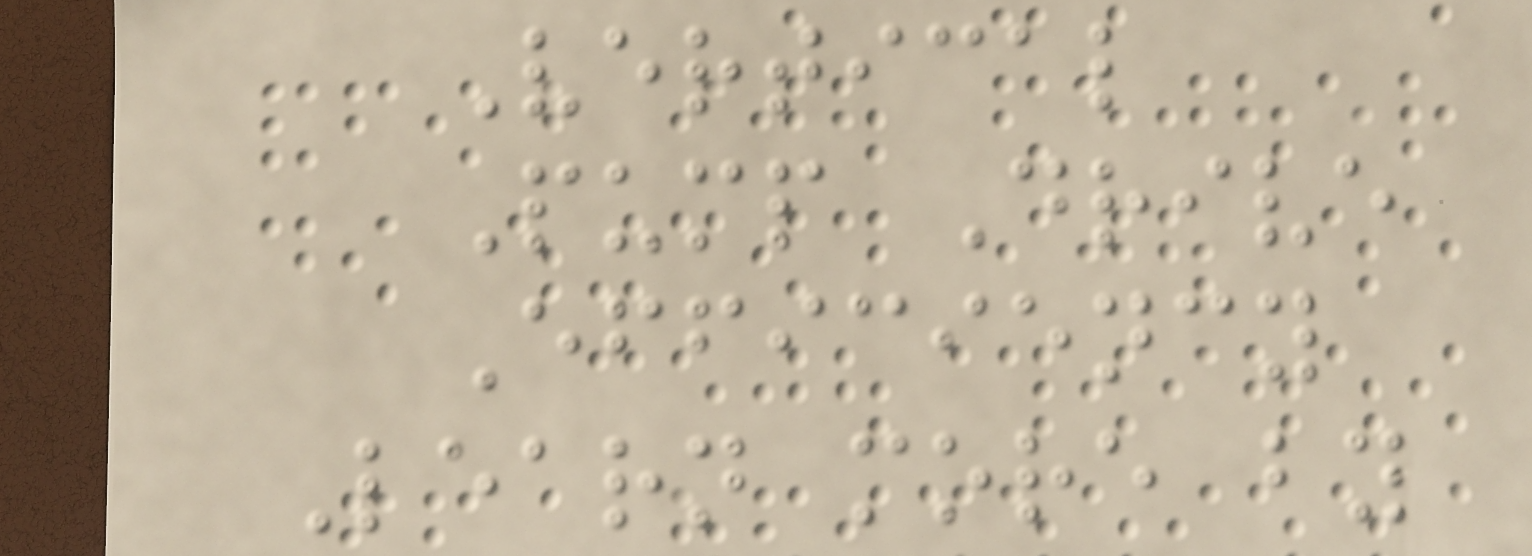Vertical
Pump Drive
Efficiency
Learn more by
